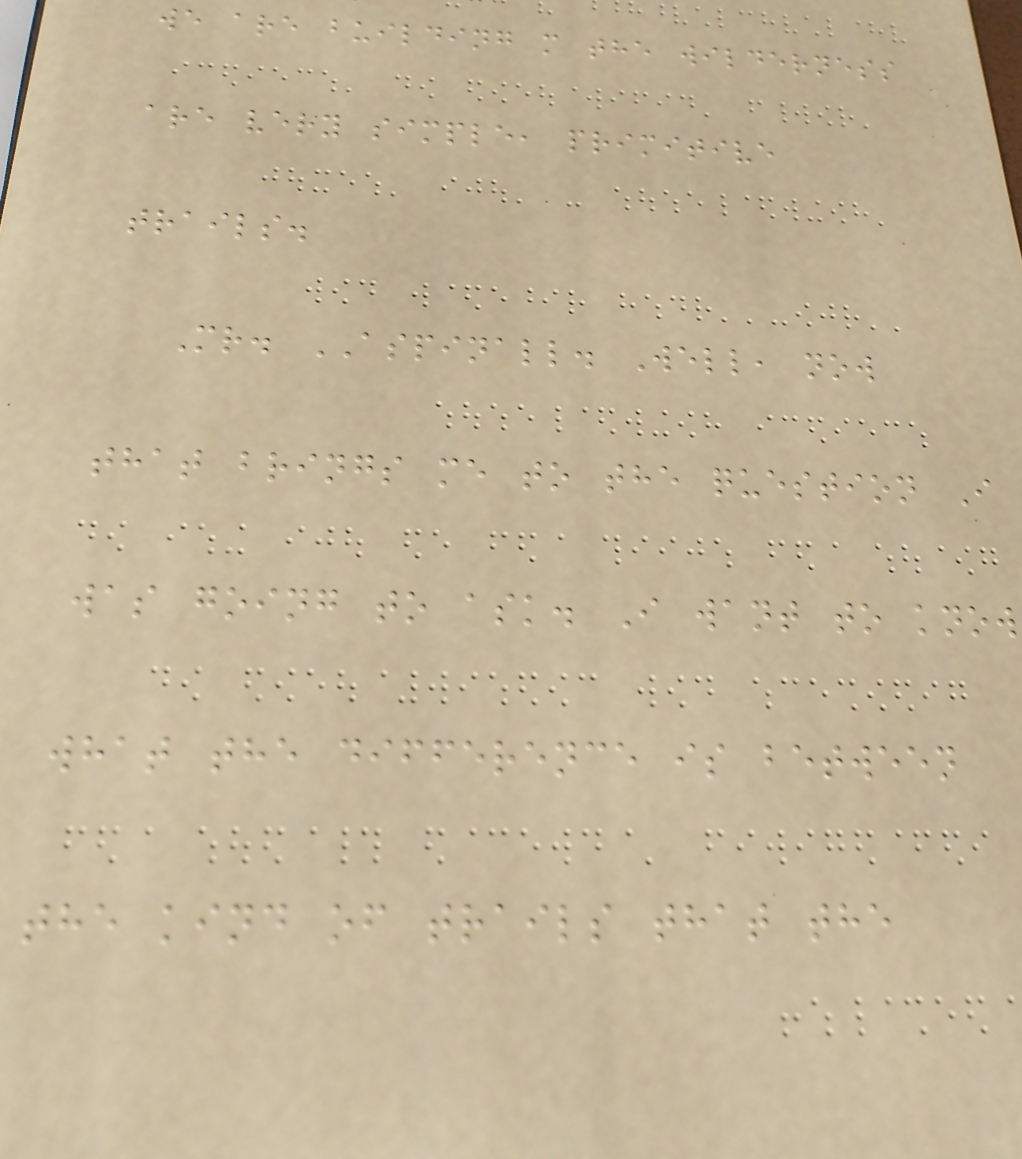we are building m the wilderness
are very simple, primitive
trails.
Mr. ASPINALL. Well, now
that brings me to the question I
was going to ask. I want to know
what the difference is between
the kind of trails that the
